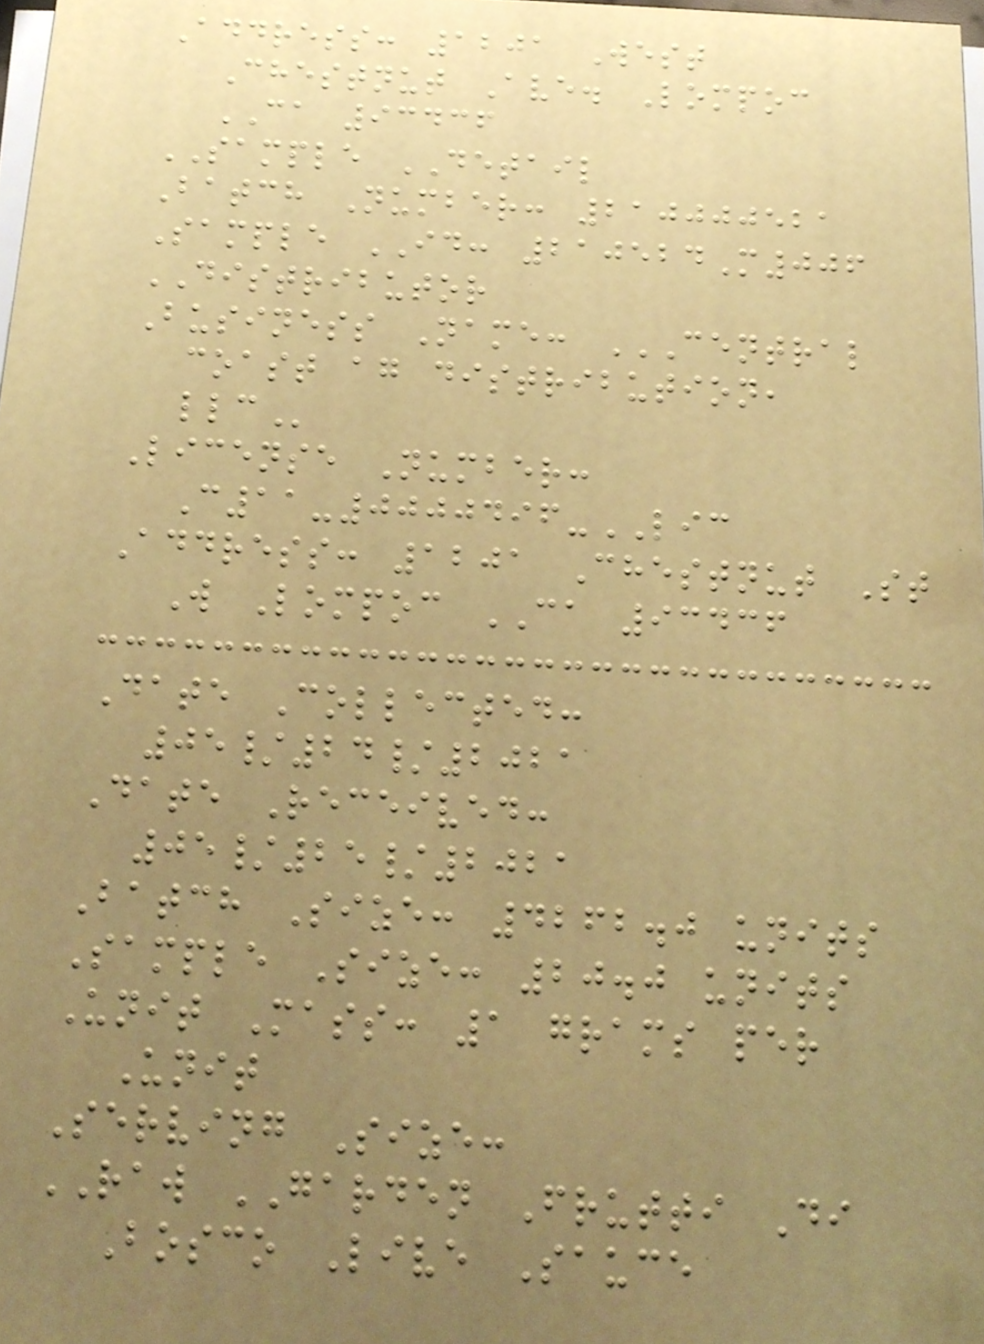Address: 1201 West
Chestnut Ave. Lompoc
CA 93436
SAMPLE DETAIL
Batch Number: 210000521
Sample ID: 210524M006
DISTRIBUTOR
Business Name: CENTRAL
COAST AG DISTRIBUTION,
LLC
License Number:
C11-0000496-LIC
Address: 1201 Chestnut St
W Lompoc CA 93436
Date Collected:
05/24/2021
Date Received:
05/25/2021
Batch Size: 4262.0 units
Sample Size: 20.0 units
Unit Mass: 1 grams per
Unit
Serving Size:
RAW GARDEN Frutti Di
Bosco Live Sauce
